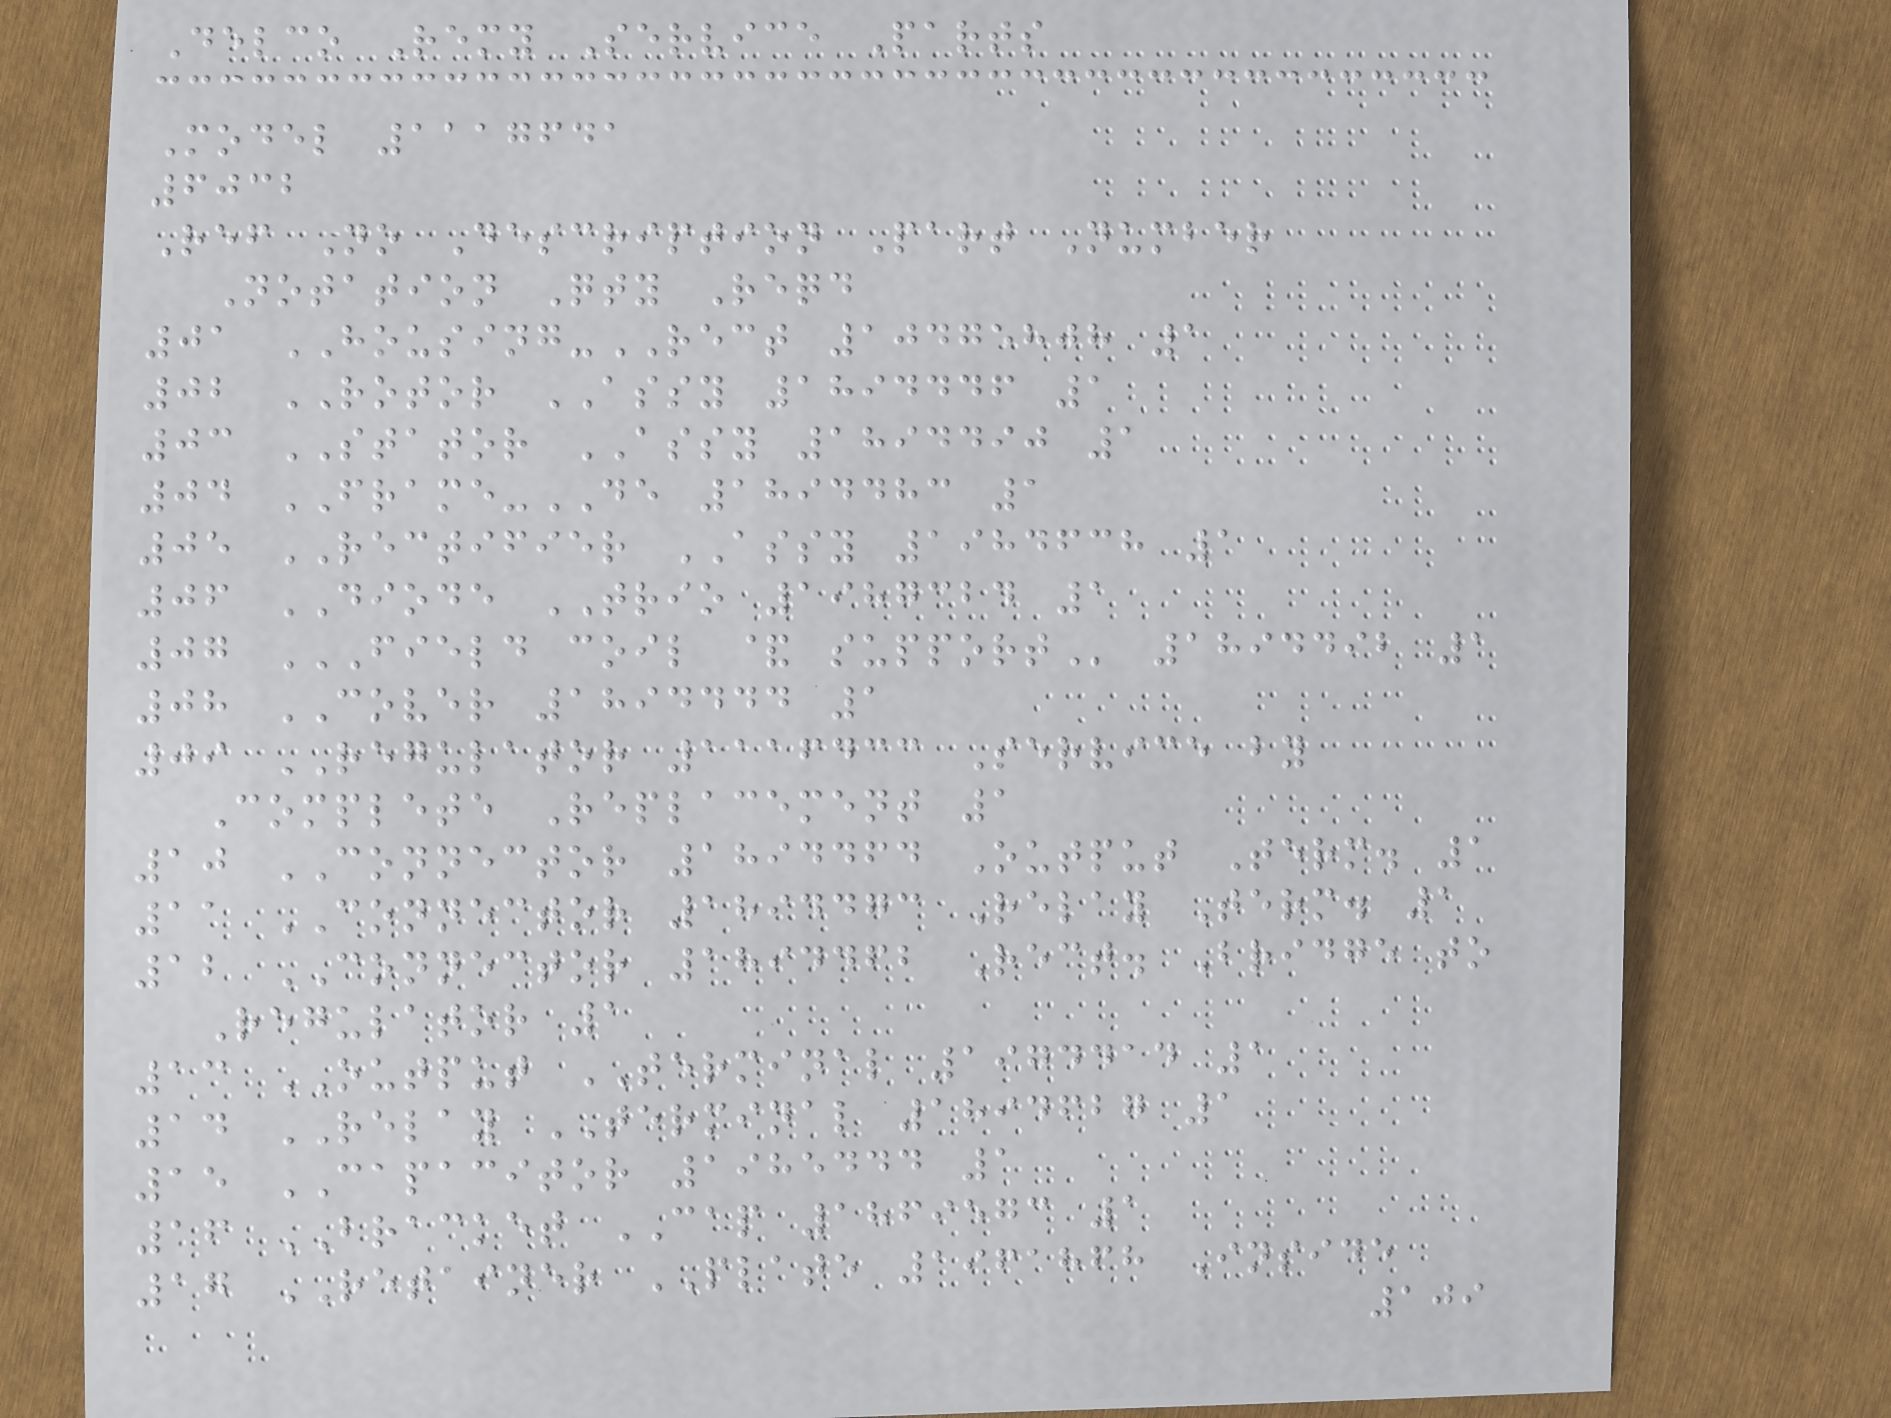Delco Remy Service Parts
Model 1117641
6032
Ref No Description Part Number
Notation Qty Reqd
01 HOUSING-RECT 10475808 1
02 ROTOR ASSY 1894446 1
03 STATOR ASSY 1894490 1
04 FRAME-DE 1894483 1
05 RECTIFIER ASSY 1984638 1
06 DIODE TRIO 1987324 1
07 FIELD COIL & SUPPORT 1894492 1
08 COVER 1894444 1
09 REGULATOR 1116433 Service by
Complete Replacement 1
10 CONNECTOR 1894464 Output Term. 1
11 CONNECTOR 1894473 Relay Term. 1
12 CONNECTOR 1894462 Rect. Bridge to
Regulator 1
13 OUTPUT TERMINAL 1974414 1
14 RELAY TERMINAL 1894627 1
15 CAPACITOR 1985444 1
16 BRACKET CAP 1869573 1
17 RETAINER PLATE 1961868 Inside
109
